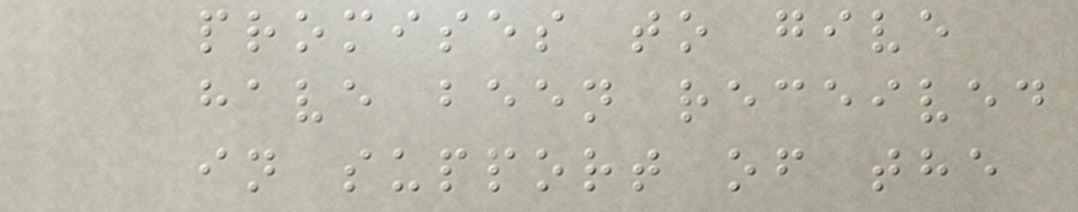promises to give
have been received
in support of the
